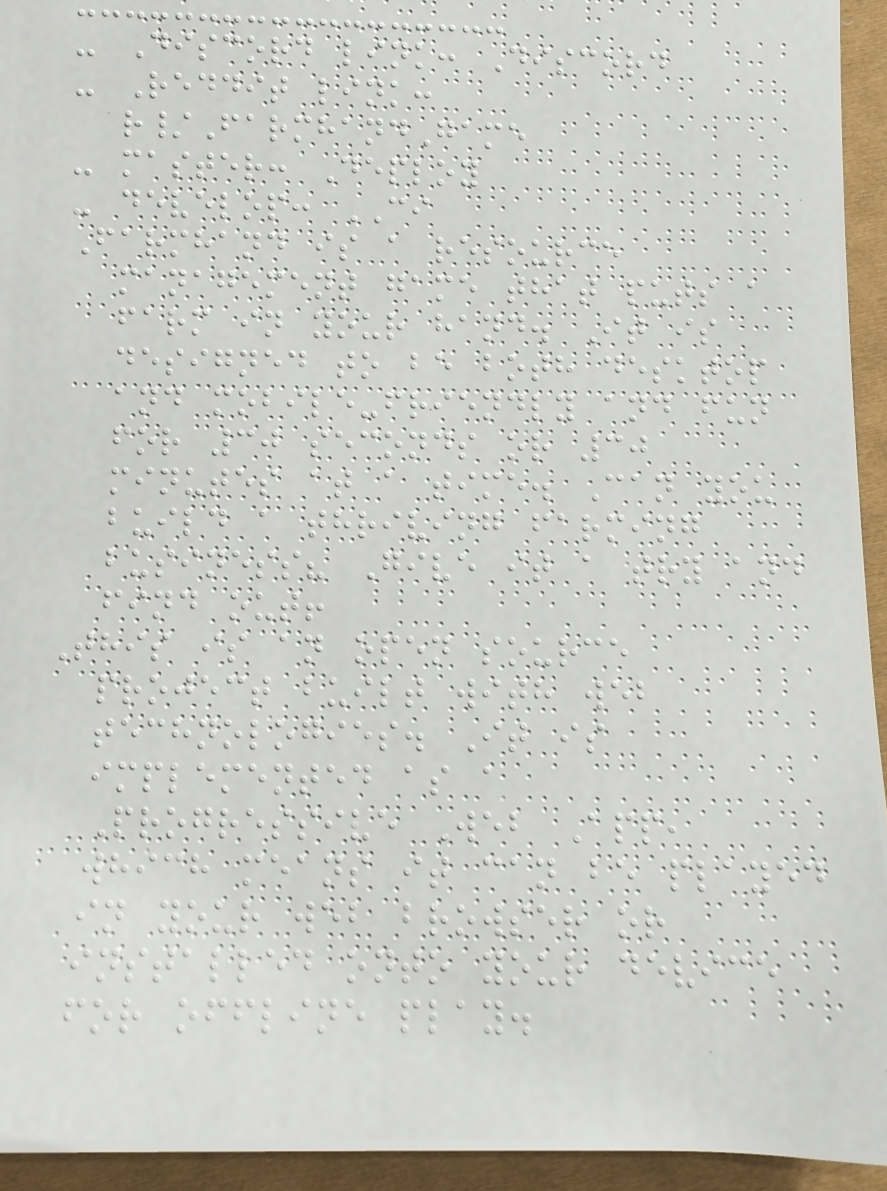- Discord link: Discord
- Reddit link:
r/FarmhandGame
- master: Deploy
- develop: CI
Farmhand is a resource
management game that puts a
farm in your hand. It is
designed to be both desktop
and mobile-friendly and fun
for 30 seconds or 30
minutes at a time. Can you
build a thriving farming
business? Give it a try and
find out!
This is an open source
project built with web
technologies. It is
implemented as a
Progressive Web App,
which means it can be played
in your web browser or
installed onto your device
for offline play.
